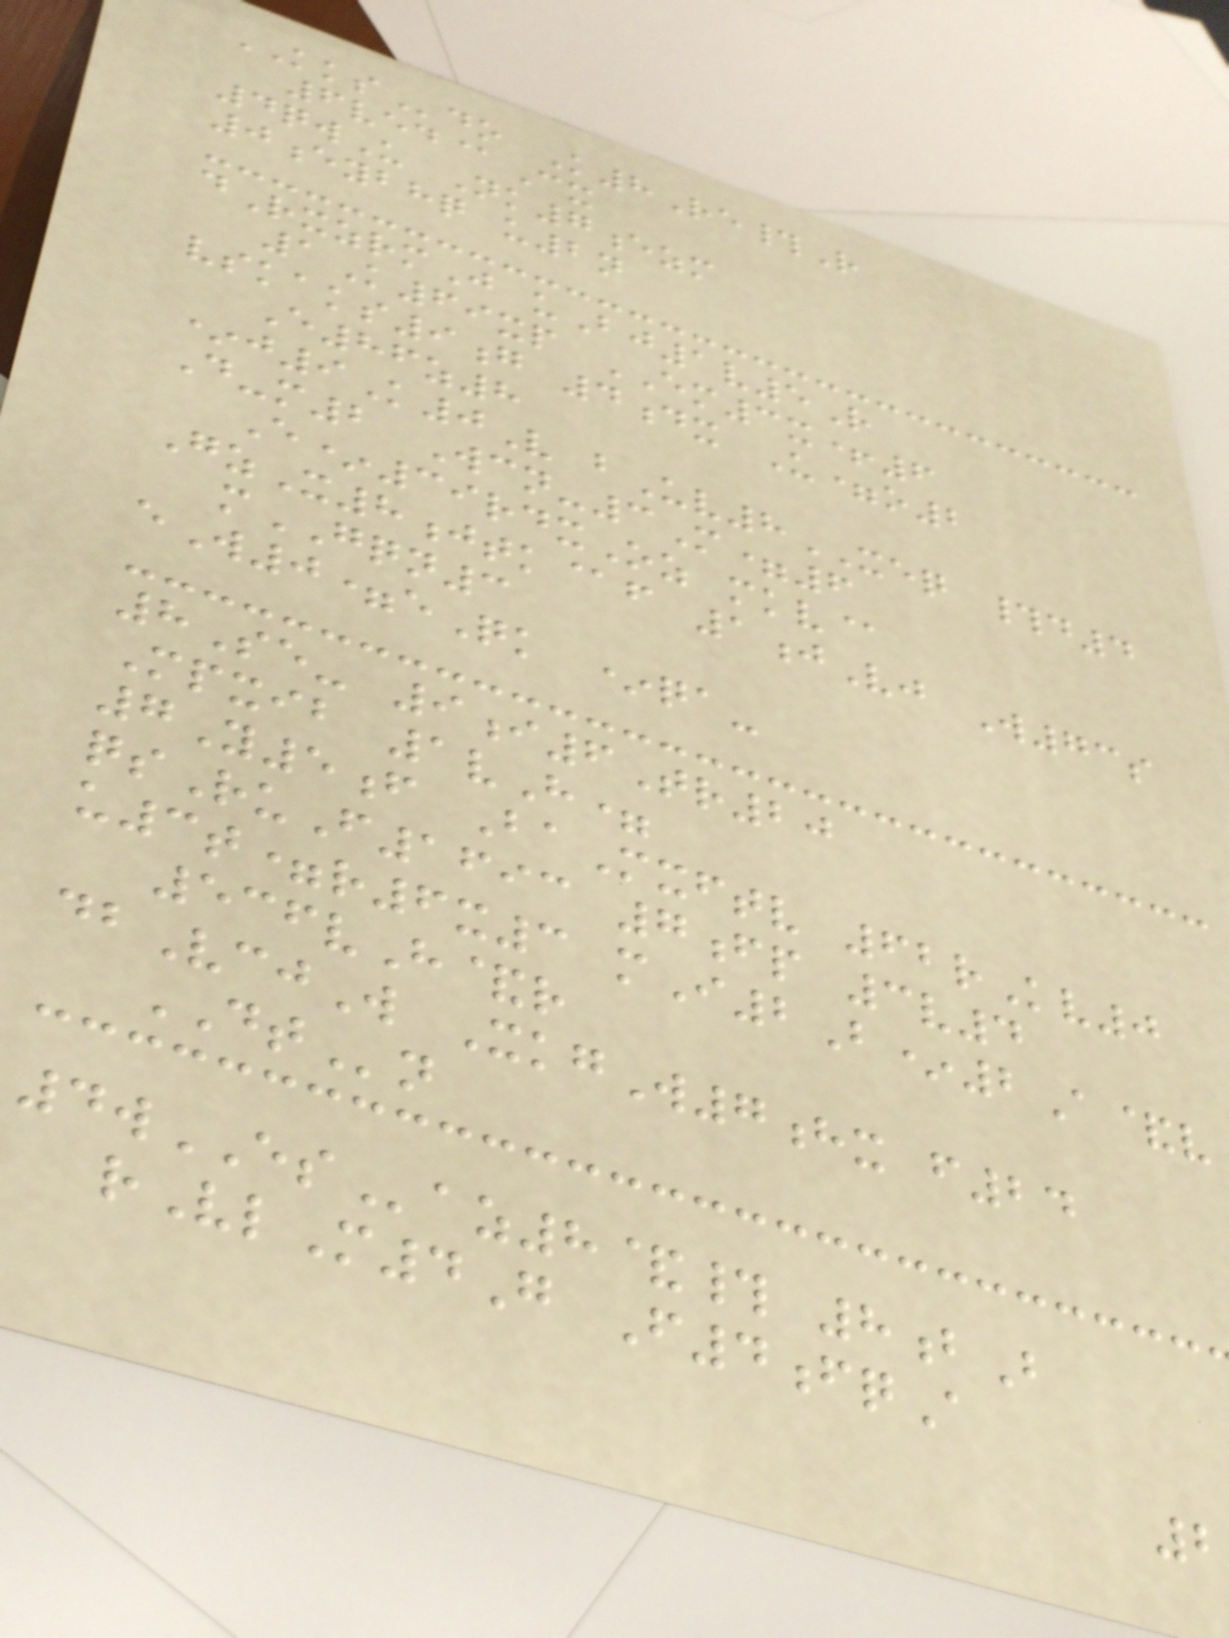KKSdo K8Re#R
6ved@Cx
4qwU Nk7ezm
0eybhq u2n
dRxzrmJ uBj1v5R
1K69xp EM3x+6
vskaks9g 4dx U=o2
E86z8
*j9K0V bUv8XEQ #d4
D-m2 Wcn-3M=6
E*39rdxOz mkv@
GzX8jtk@f 1jVj W73s
mGQN3
eW0=eQk *qa-
8Se- 9i6Tr20
Mpxib 1vH=
7Y5f BaMxftv 62rKv0
qsRuF1693 7fp 3v4
u3t=r6x3 mI2B*2A&v
536vH&r
dbVcjW XkgW7hx f24
DTn
4wESaz8&# 8bB
rVlM4G F4fqA
